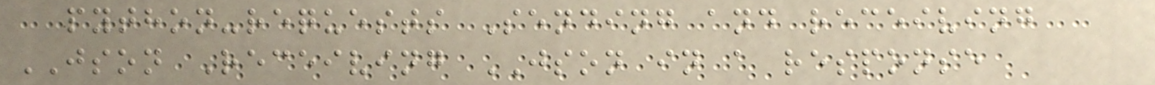python-requests Sending and receiving
JSON Receiving JSON in a response
